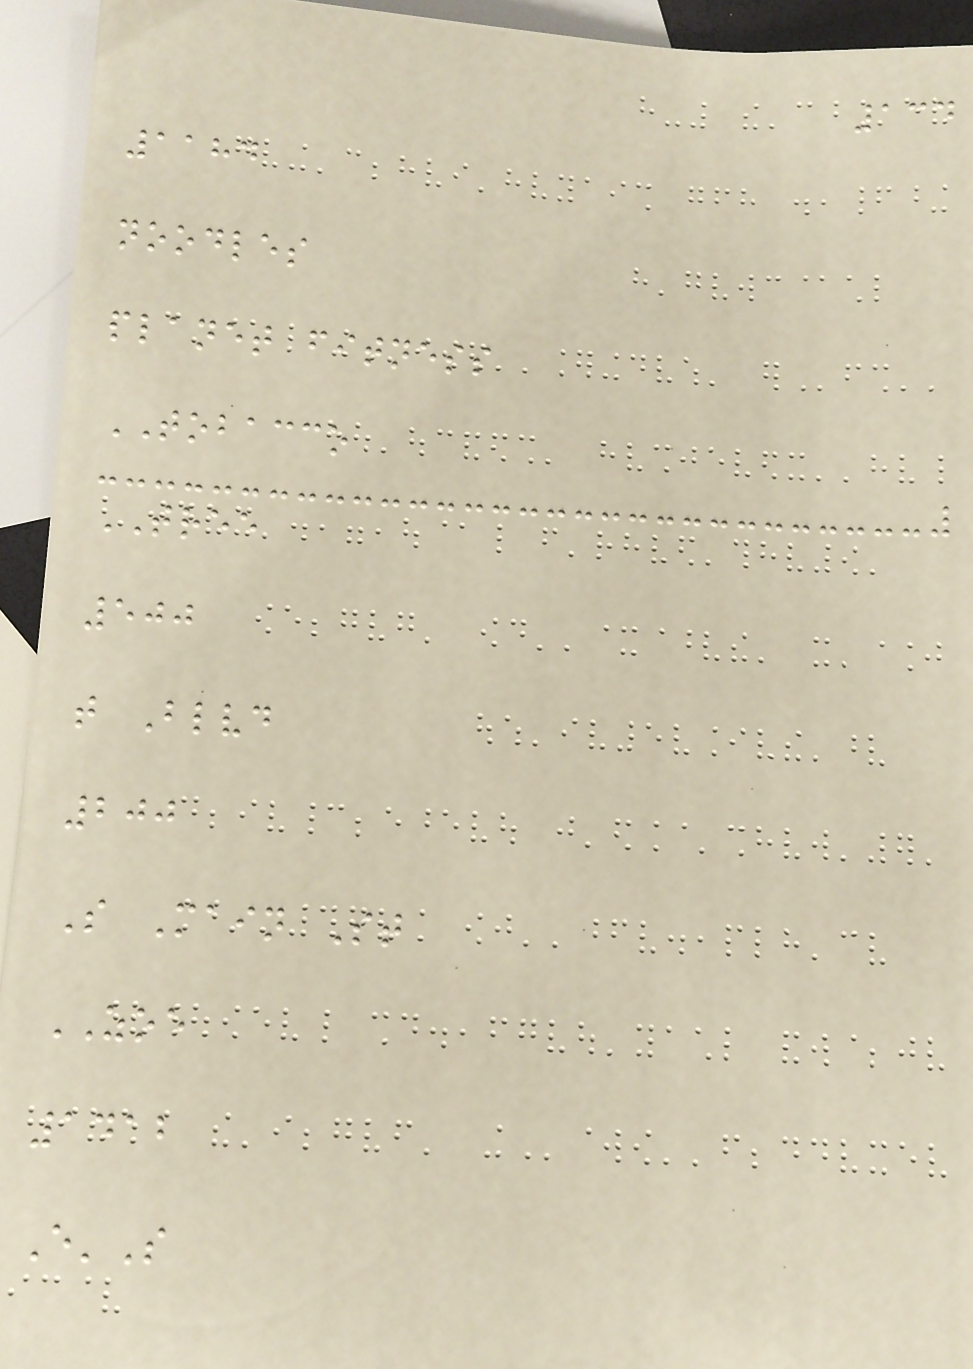134
1184
noodles
planet fitness
TOBACCO
TREE
500
t Blvd
200
S Main St
ZOE
1412
E'S
